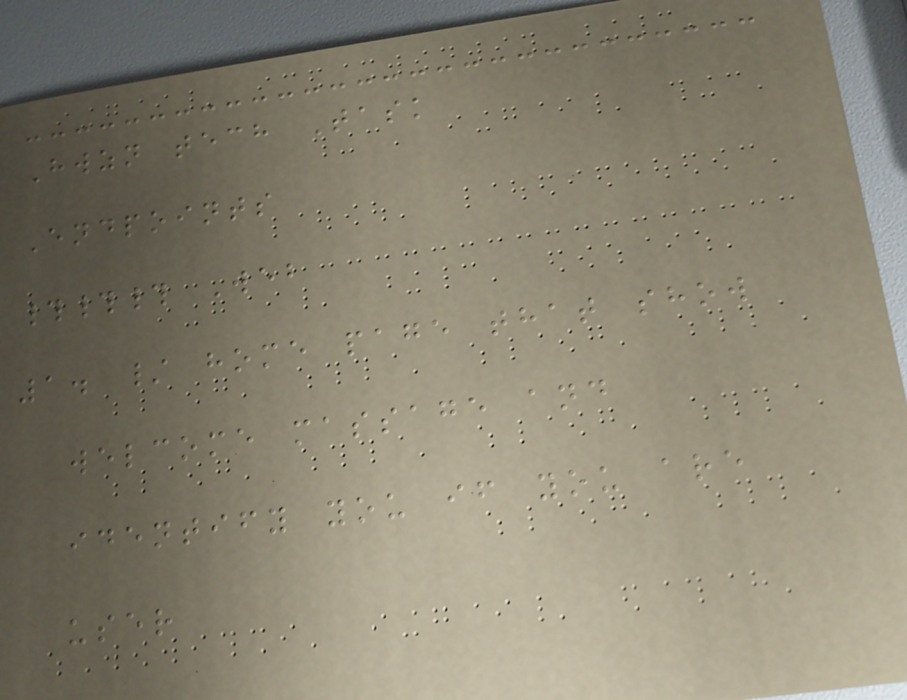Hwzn tech Task
Endpoints
### Web
1. / home page that show
welcome massage and
identify you if you are
user
